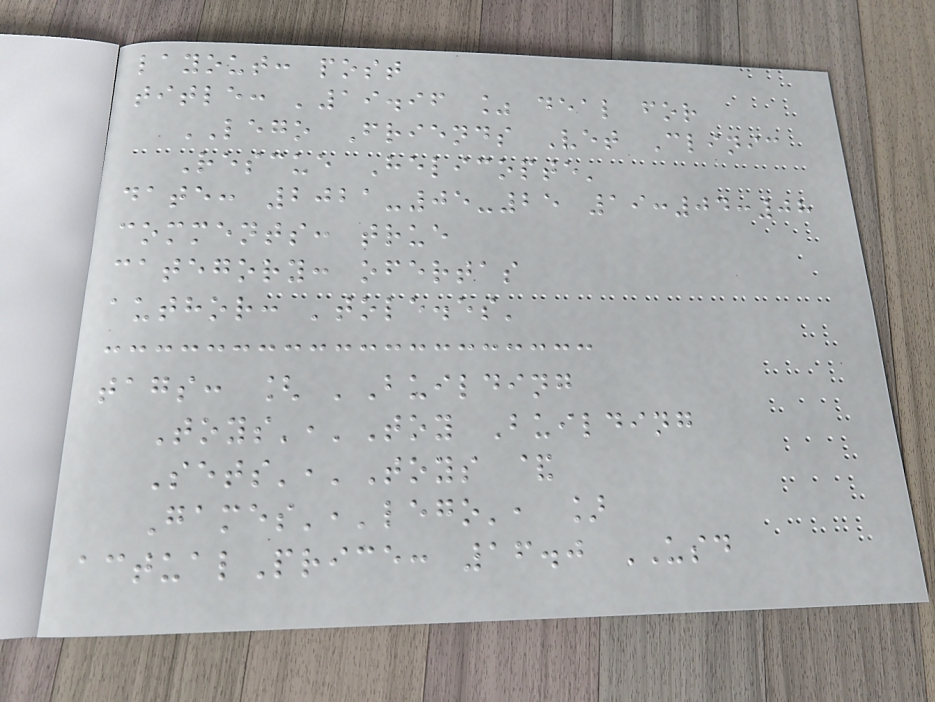layout: post
title: '19.96 % deal for
LEGO Friends Vet Clinic
Rescue Helicopte'
date: 2021-05-25 19:04:08
comments: true
category: ofertas
author: 'tole.es'
tags: [ 'Building
Toys','Toy Building
Sets','Toys &
Games','lego', ]
actualPrice: 16.0 USD
